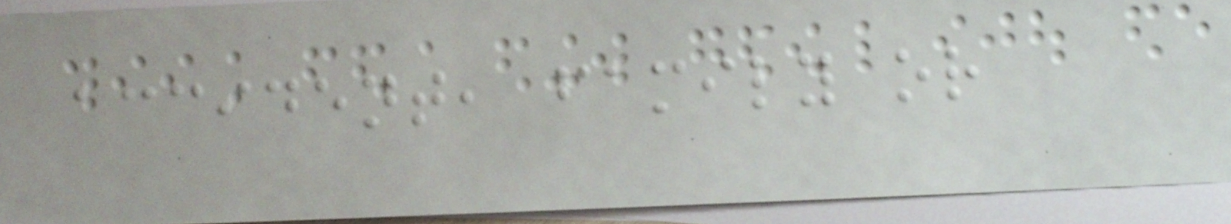accident, family or
